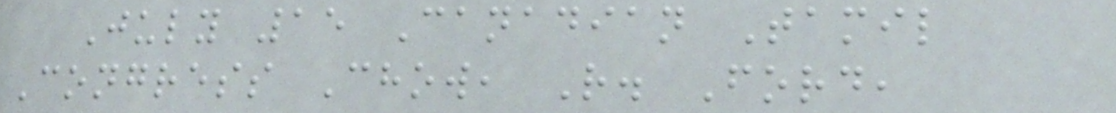July 15 Canadian Tamil
Congress Chow, R. Ford,
